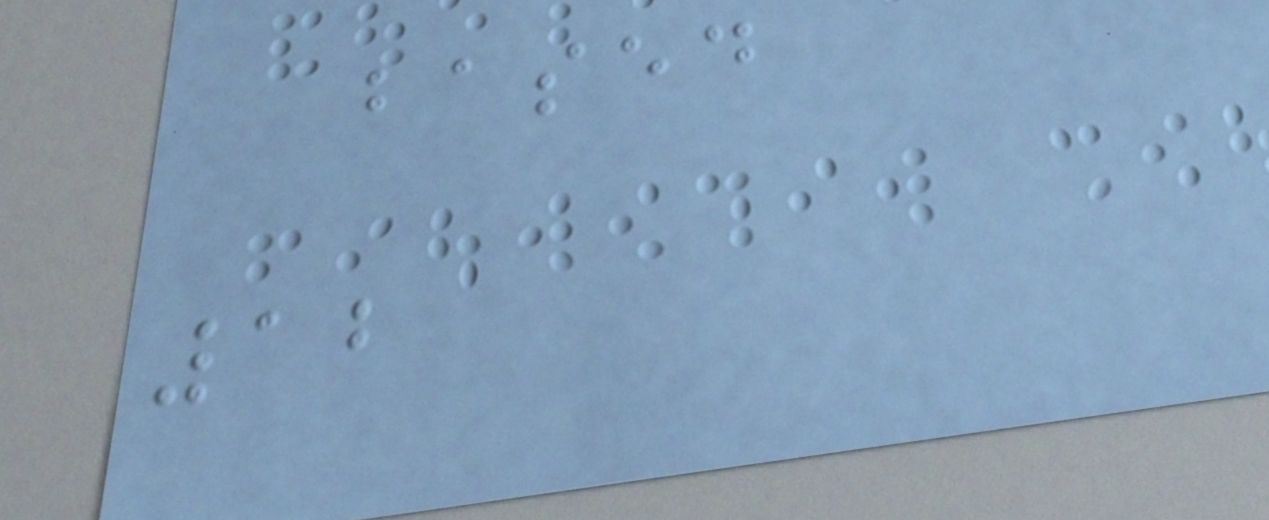based
12
